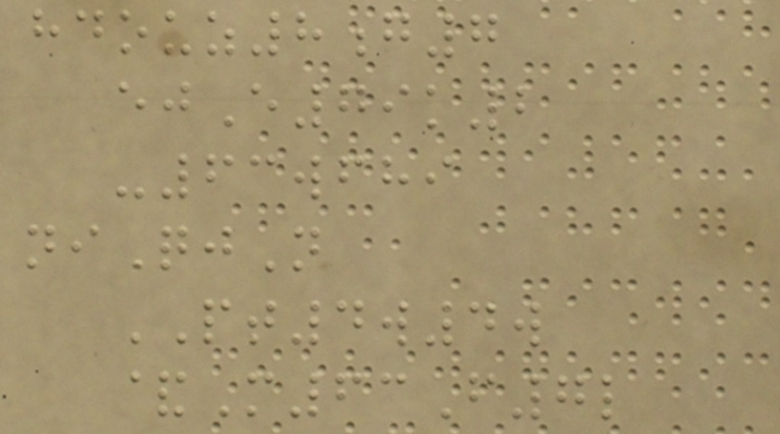hdouz8g7
ejE79k2
-63wfhi
niQjN
PT4w4w
&M63F7l
